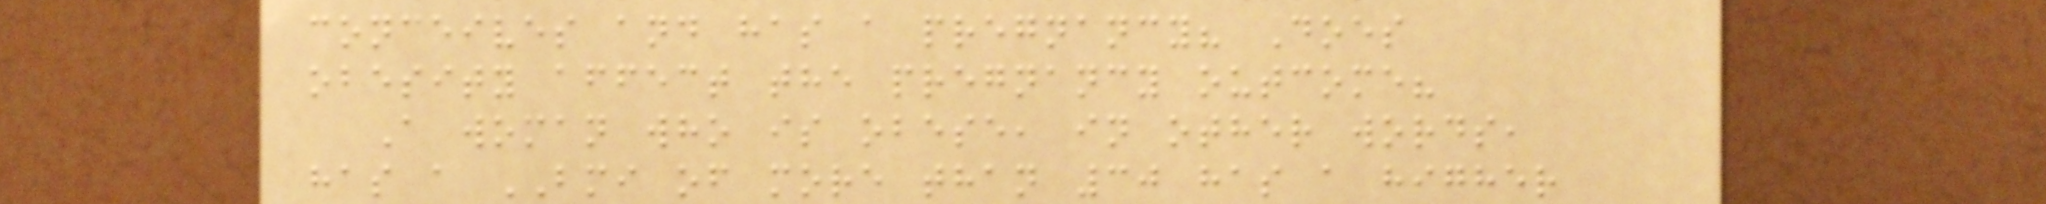conceives and has a pregnancy? Does
obesity affect the pregnancy outcome?
A woman who is obese, in other words,
has a BMI of more than 30 has a higher
